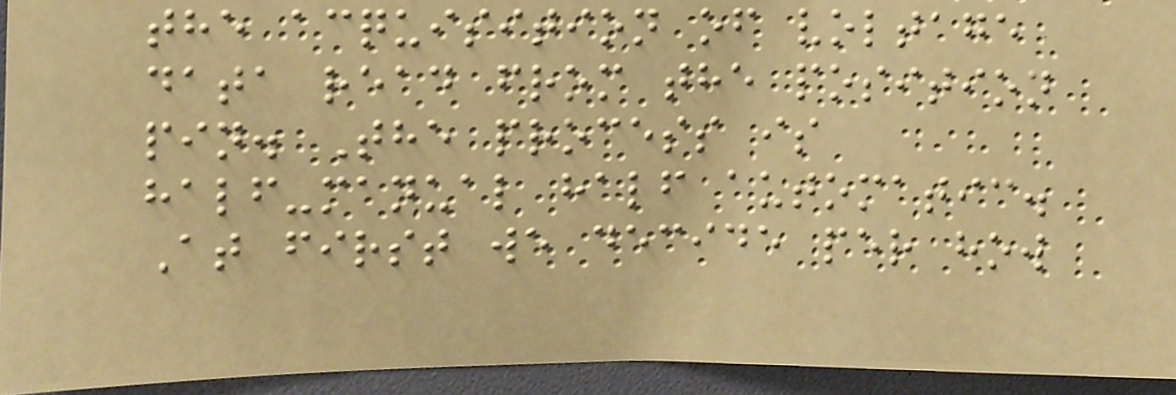the acquisition of voltage
data read from the position
pin. The process is
half-manual half automatic.
At first we decide per how
